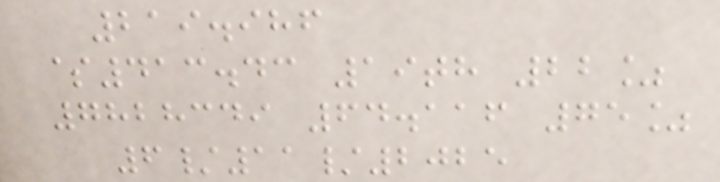219.986
$413.43 19th 22%
7828349 64.116 75%
6/11/2025
